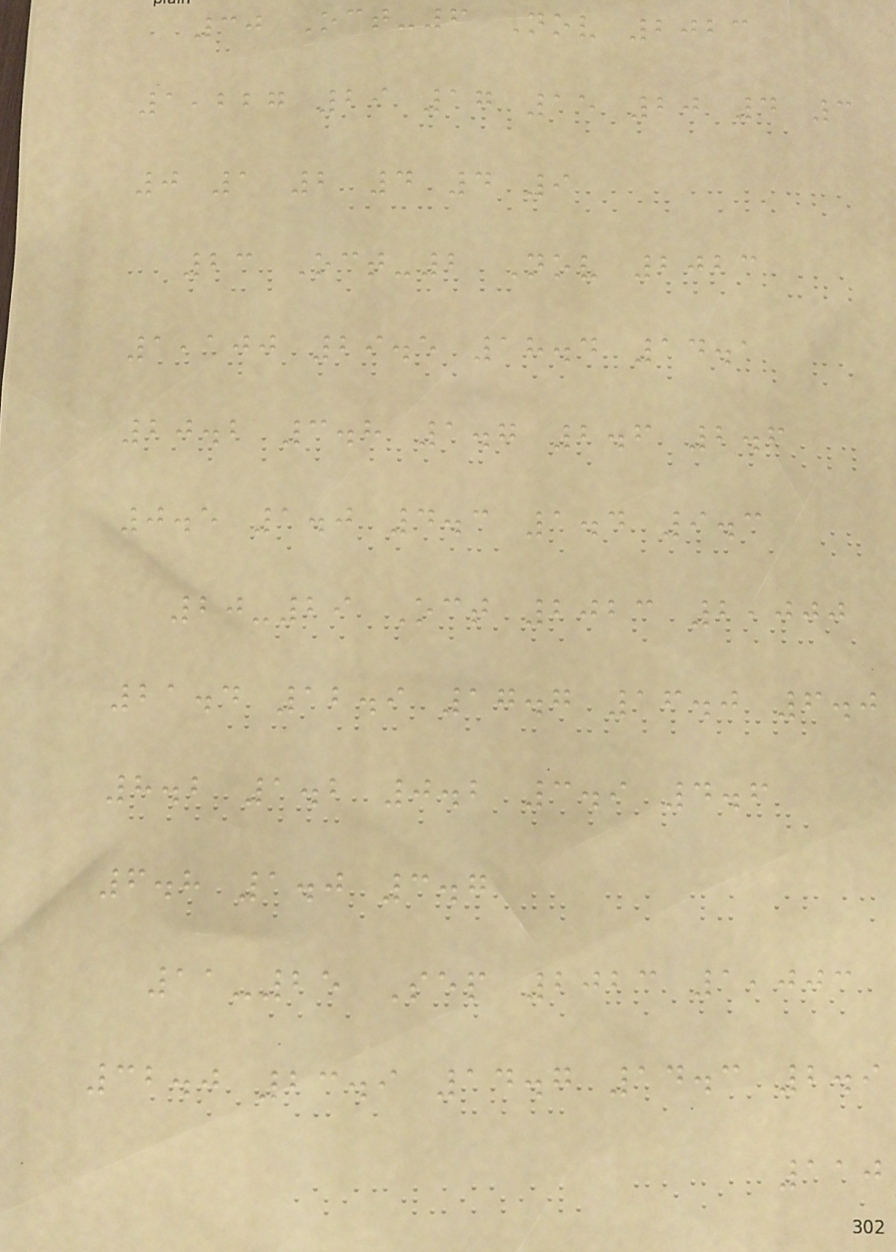30 Oct-6 Nov 2023
1,227 29 17 15 20 4 3
0 1 2 4 4 9
23 Oct-2 Nov 2023
1,100 29.5 18.4 14.1
20.2 3.8 1.7 2.6 2.6
0.5 1.0 4.3 1.4 9.3
20-29 Oct 2023 2,000
21.4 12.9 17.7 16.0 6.0
8.2 1.2 0.2 3.9 4.6
6.8 1.0 3.7
11-25 Sep 2023 1,003
32.0 23.9 14.7 14.3 2.9
110
